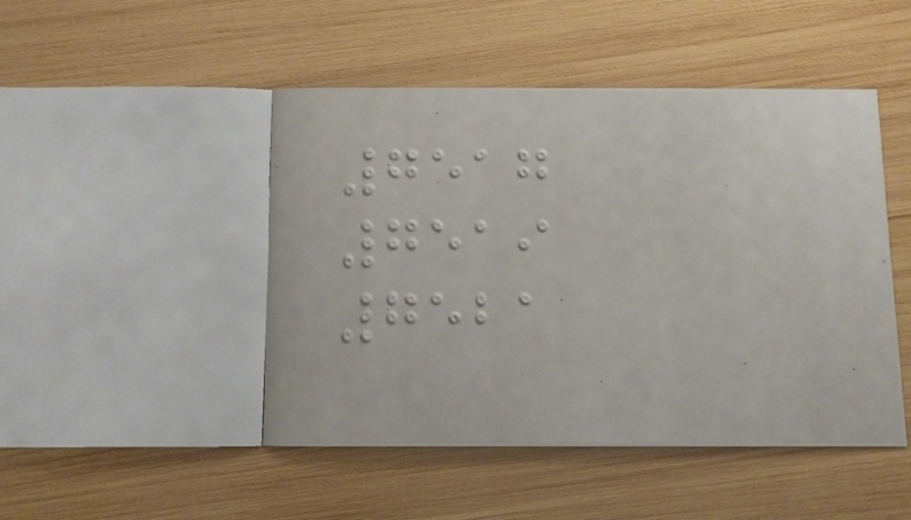7517
7519
7521
